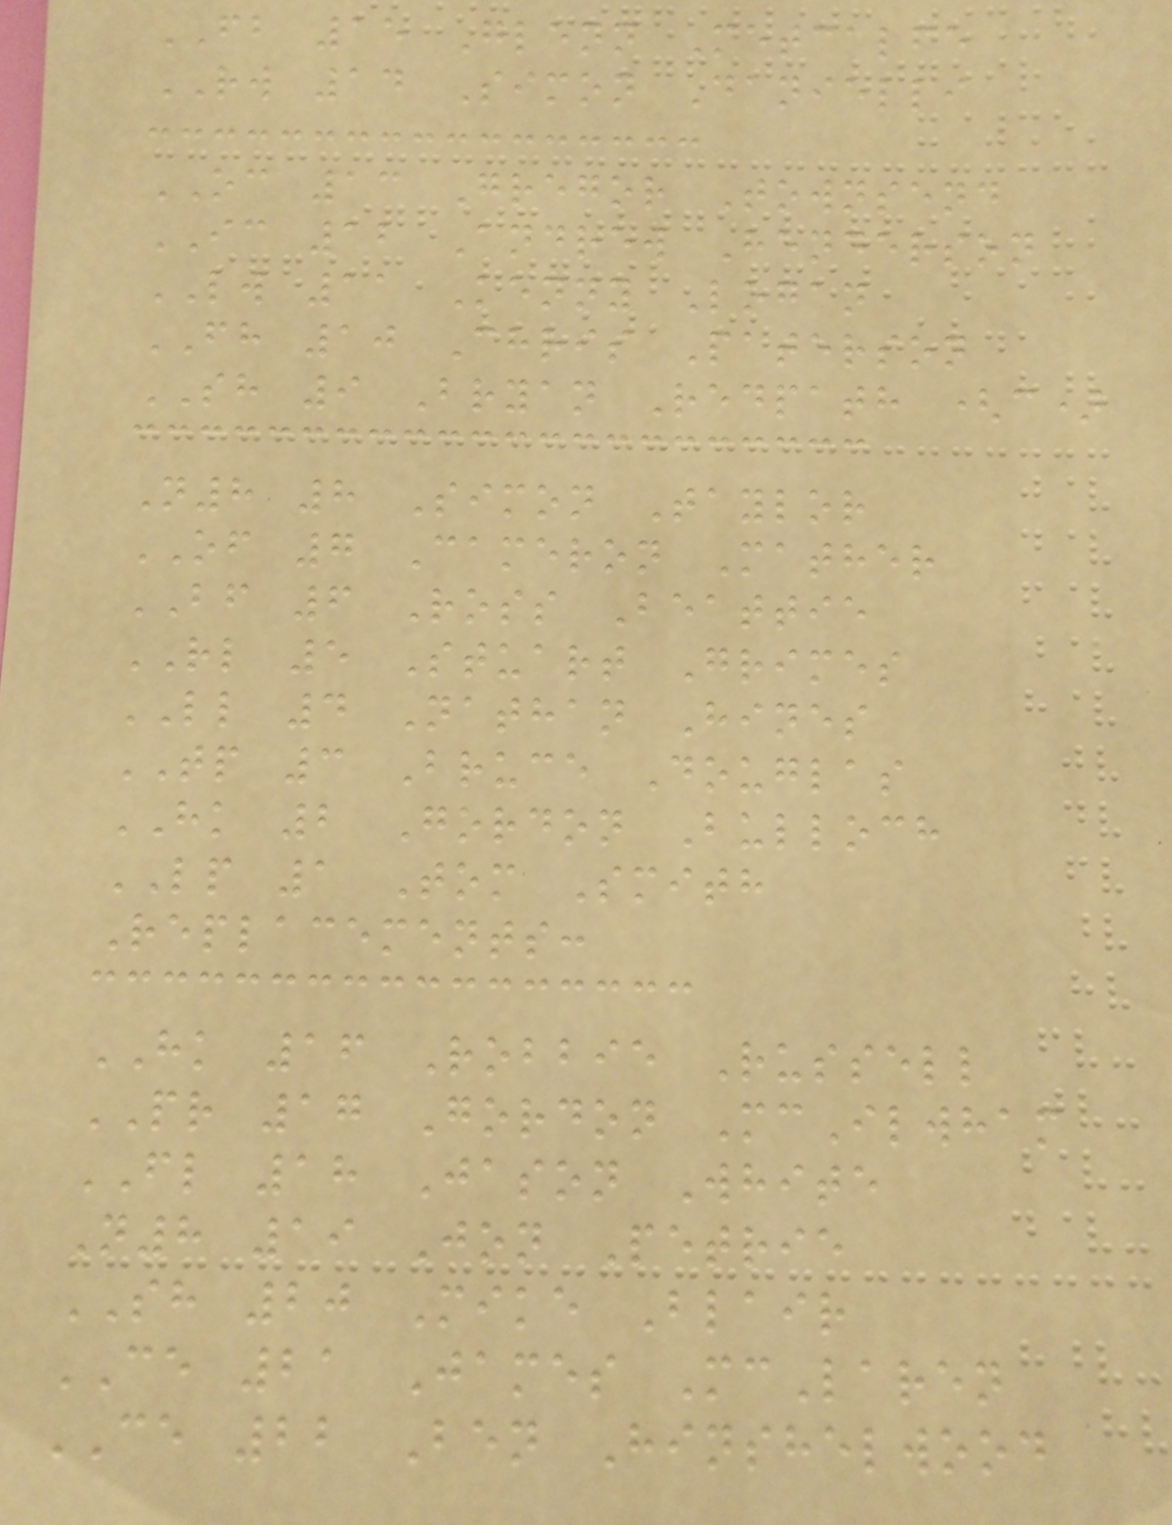FB 15 Glenn Metcalfe
RW 14 Simon Danielli
OC 13 Gregor Townsend
IC 12 Andrew Henderson
LW 11 Kenny Logan
FH 10 Chris Paterson
SH 9 Bryan Redpath (c)
N8 8 Simon Taylor
OF 7 Cameron Mather
BF 6 Ross Beattie
RL 5 Stuart Grimes
LL 4 Nathan Hines
TP 3 Bruce Douglas
HK 2 Gordon Bulloch
LP 1 Tom Smith
Replacements:
HK 16 Robbie Russell
PR 17 Gordon McIlwham
FL 18 Jason White
N8 19 Jon Petrie
SH 20 Mike Blair
CE 21 James McLaren
CE 22 Ben Hinshelwood
